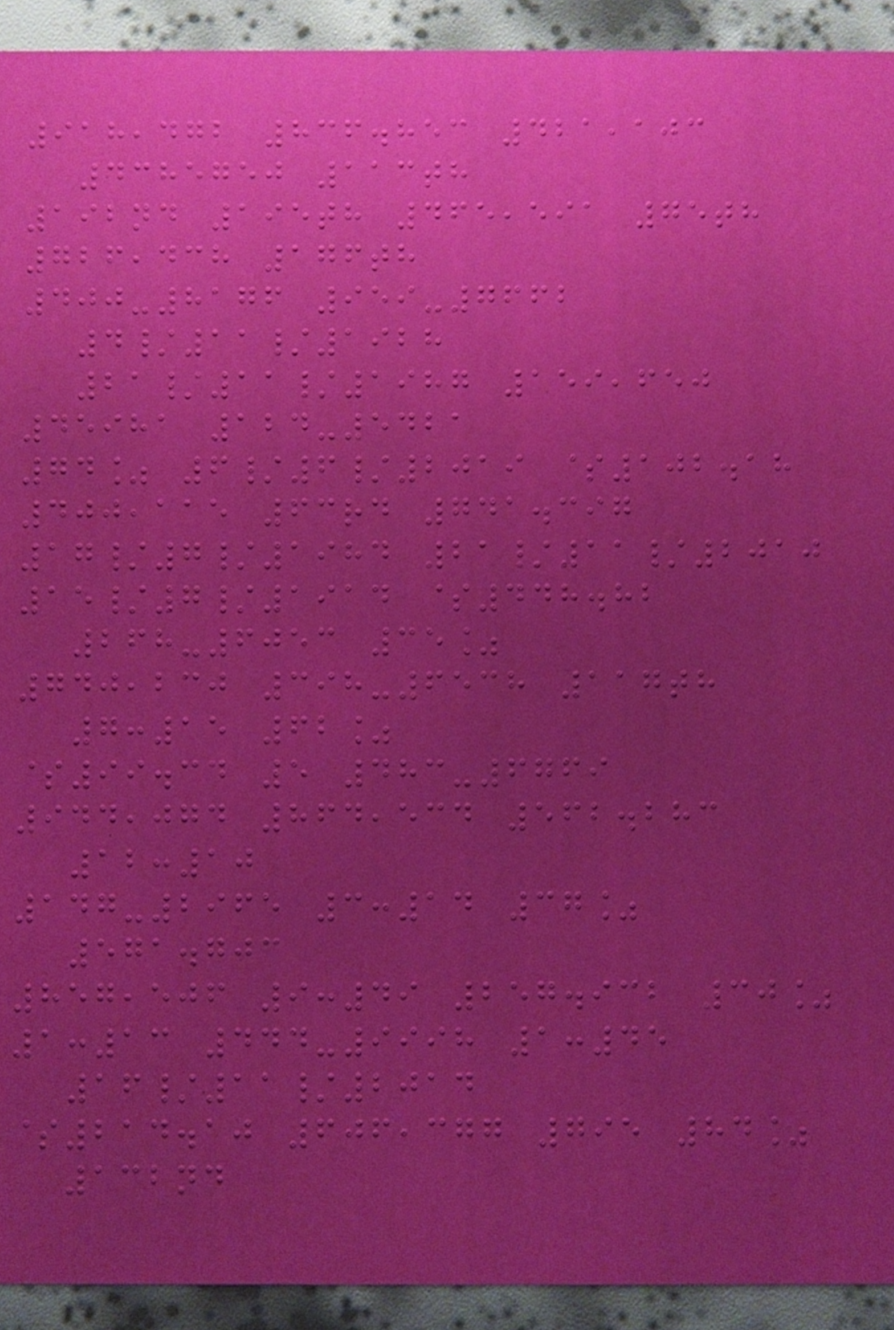918,472 836.853 421,103
4385750 113th
192nd 195th 465,591 75th
726,438 176th
400-8176 959-7662
4/11/1928
21/11/1987 159,650
45981 124-5421
74% 6/6/2019 $102.18
400,115 63rd 741.397
17/7/1984 21/11/2010
15/7/1914 $448.82
268-6053 35%
740,230 398-6538 117th
7:15 62%
$99.34 5 483-6769
944,074 864,534 562.283
12:10
147-2965 3:14 37%
571.703
857,506 9:49 257.932 30%
1:13 444-9998 1:45
16/11/2014
$214.10 606,377 795 84%
132nd
